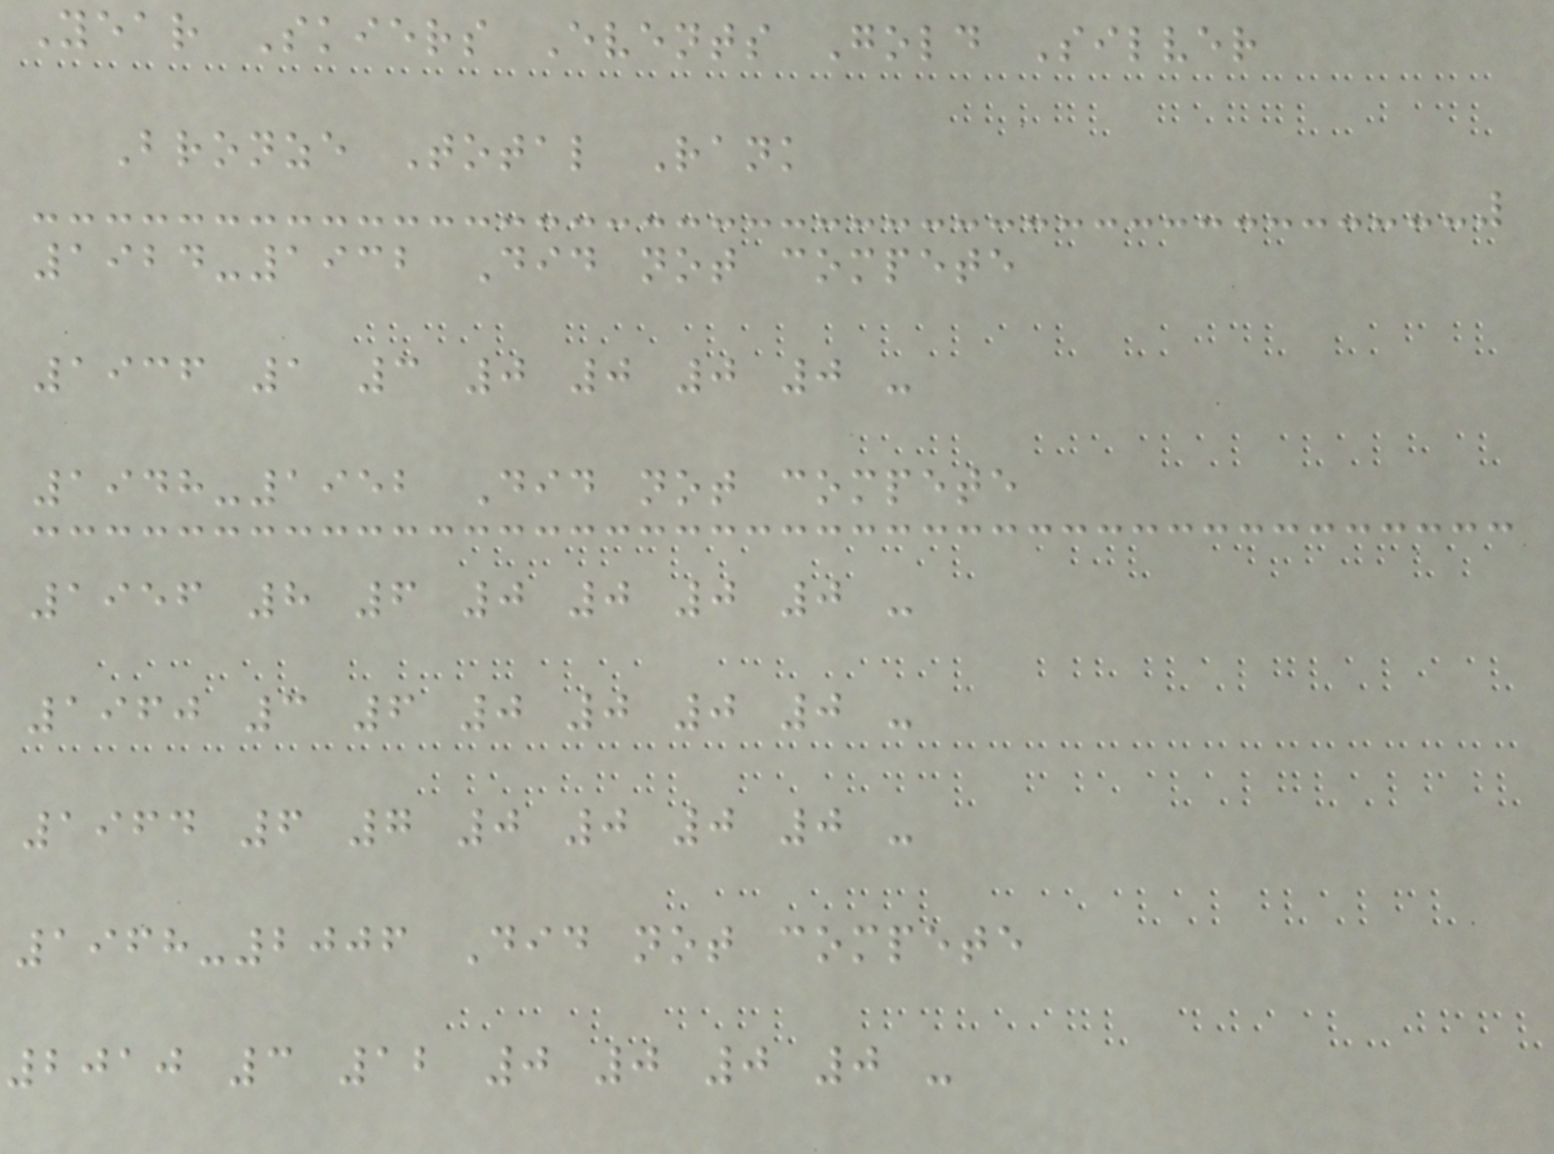Year Skiers Events Gold Silver
Bronze Total Rank
1924-1932 Did not compete
1936 1 3 0 0 0 0 -
1948-1952 Did not compete
1956 8 6 0 0 0 0 -
1960 3 6 0 0 0 0 -
1964 6 7 0 0 0 0 -
1968-2006 Did not compete
2010 3 12 0 0 0 0 -
